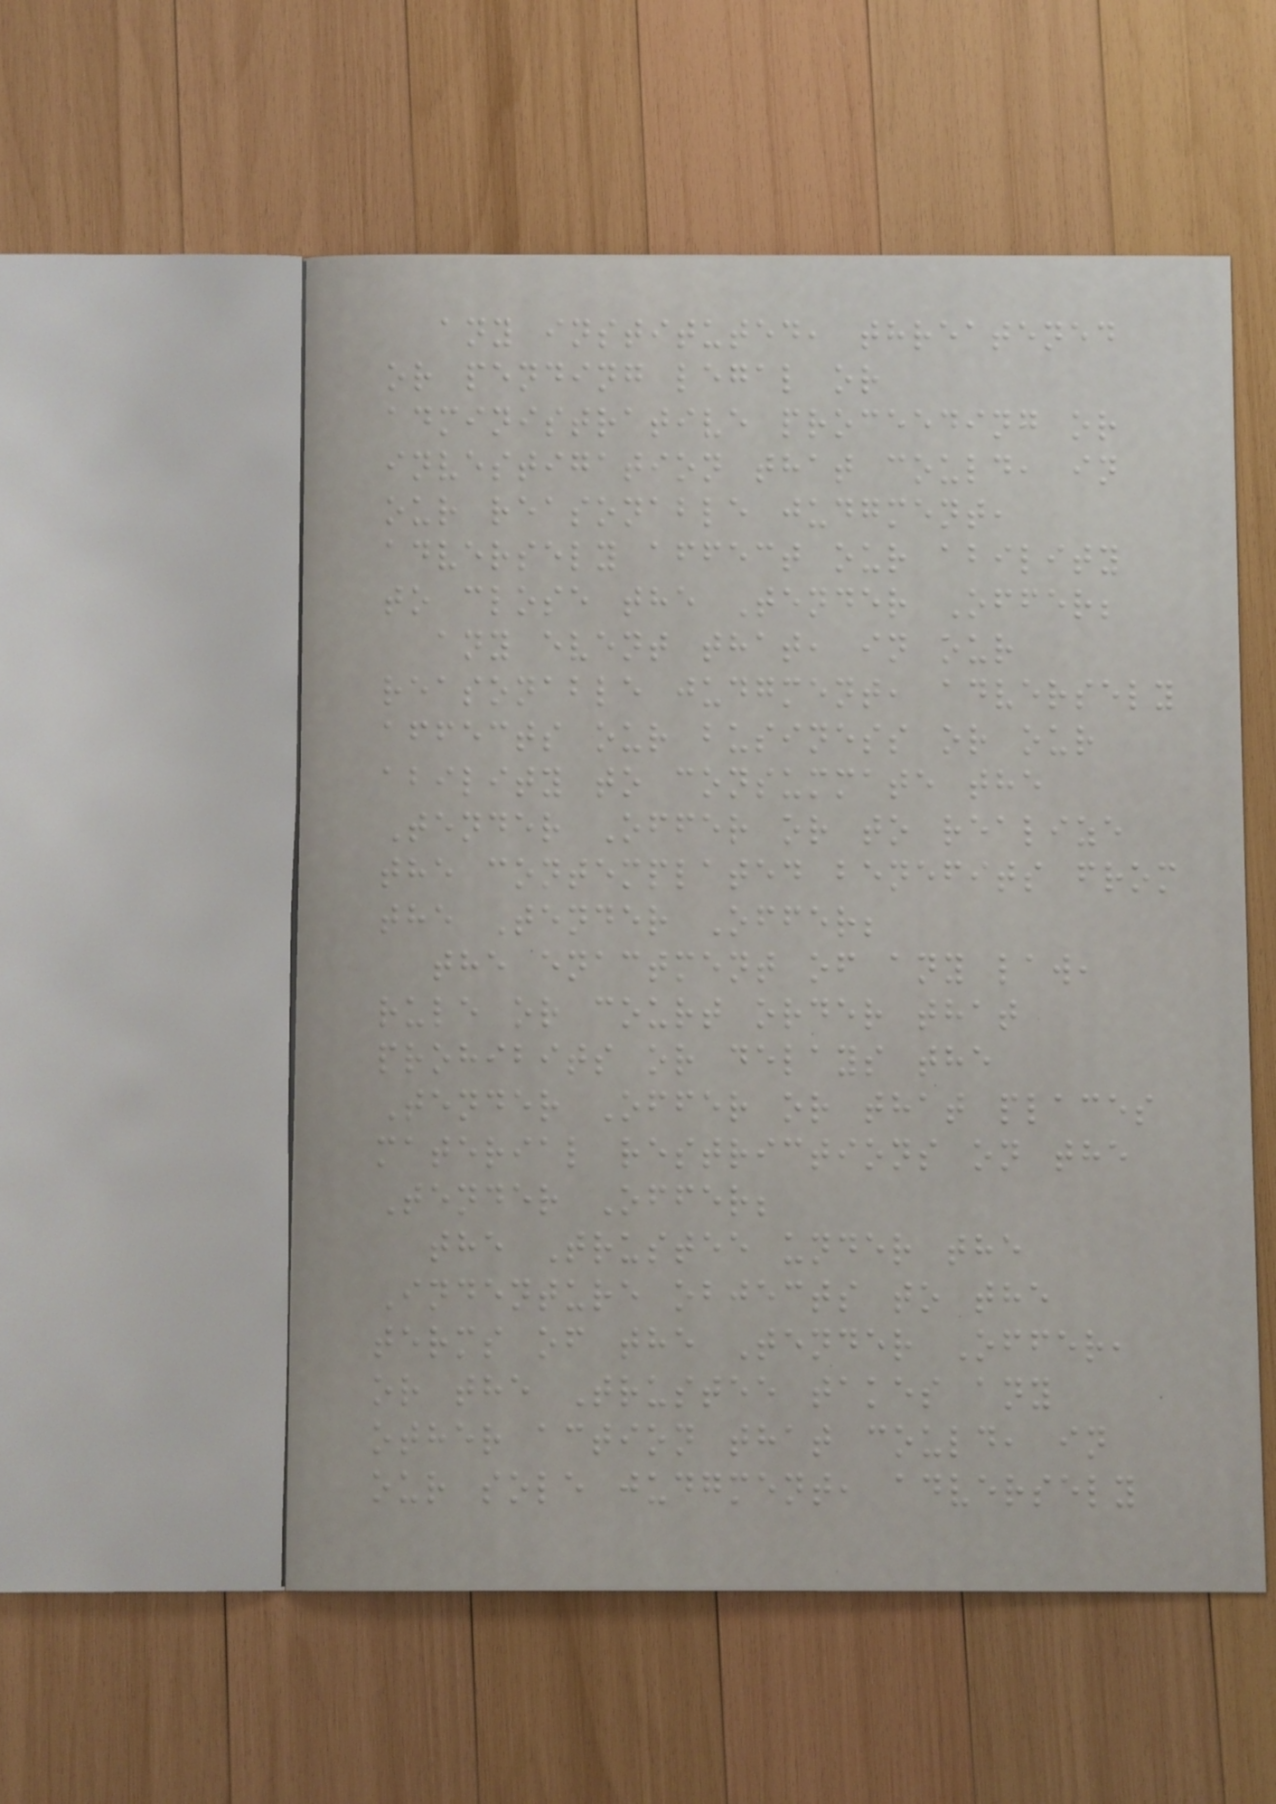any instituted, threatened
or pending legal or
administrative proceeding or
investigation that could, in
our reasonable judgment,
adversely affect our ability
to close the Tender Offer;
any event that, in our
reasonable judgment, adversely
affects our business or our
ability to consummate the
Tender Offer or to realize
the contemplated benefits from
the Tender Offer;
the enactment of any law,
rule or court order that
prohibits or delays the
Tender Offer or that places
material restrictions on the
Tender Offer;
the Trustee under the
Indenture objects to the
terms of the Tender Offer,
or the Trustee takes any
other action that could, in
our sole judgment, adversely
